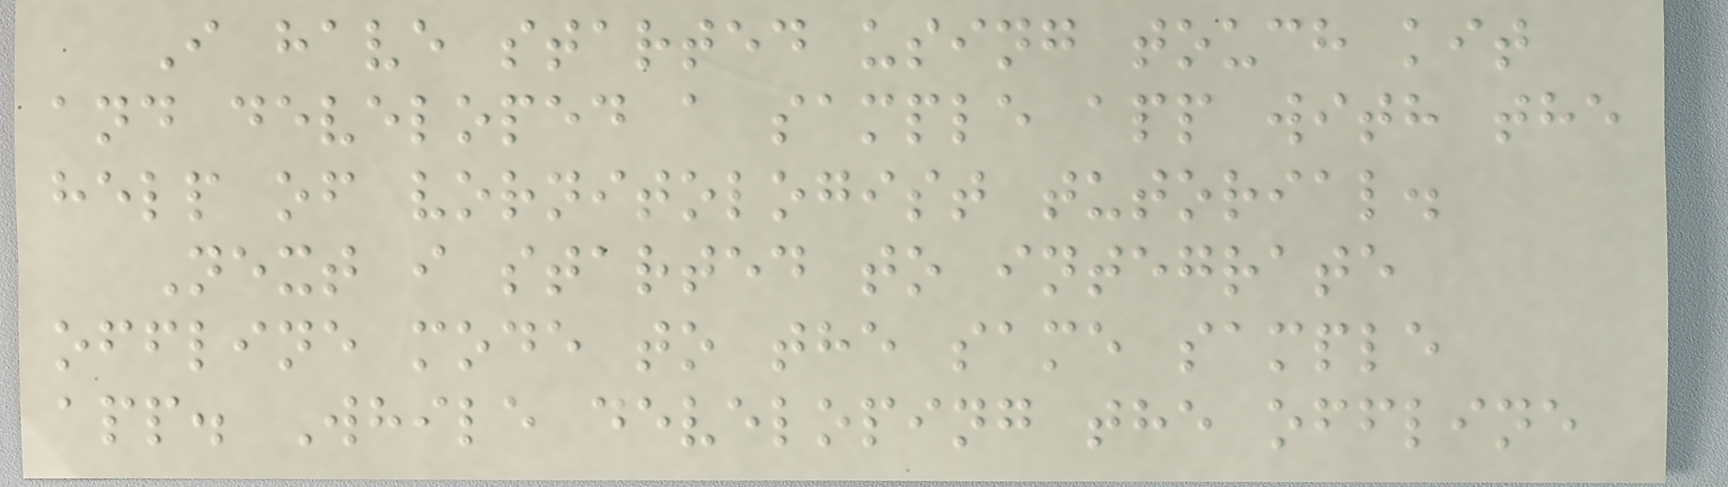I have started using touch kit
and developed a sample app with the
help of vornitologist tutorial.
Next i started to integrate
offline mode to the same sample
app. While developing the offline
